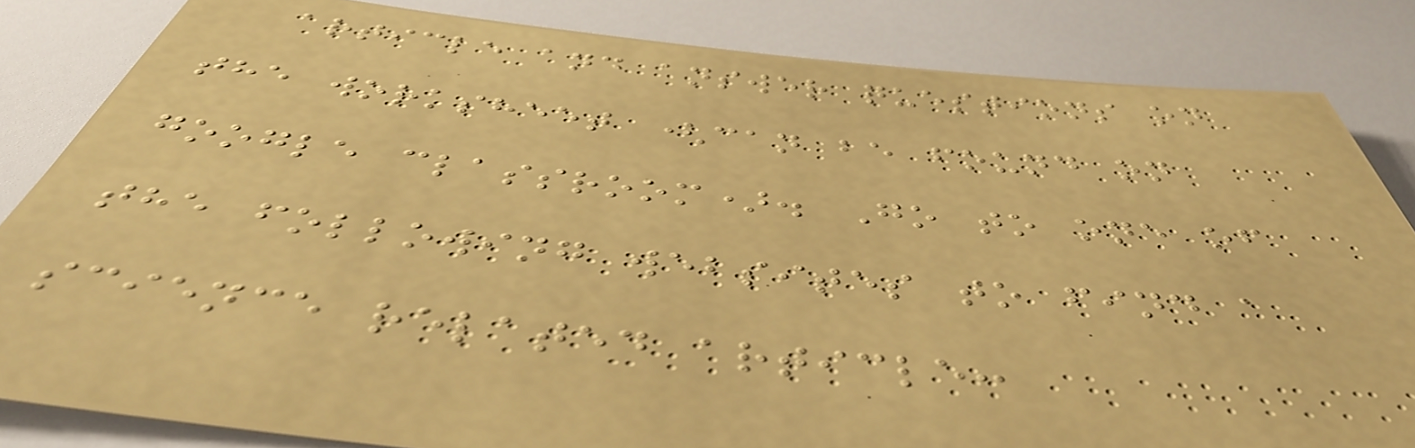article and answer questions on
the worksheet (can be found on
google classroom). Go to one of
the following websites to find a
science related article:
